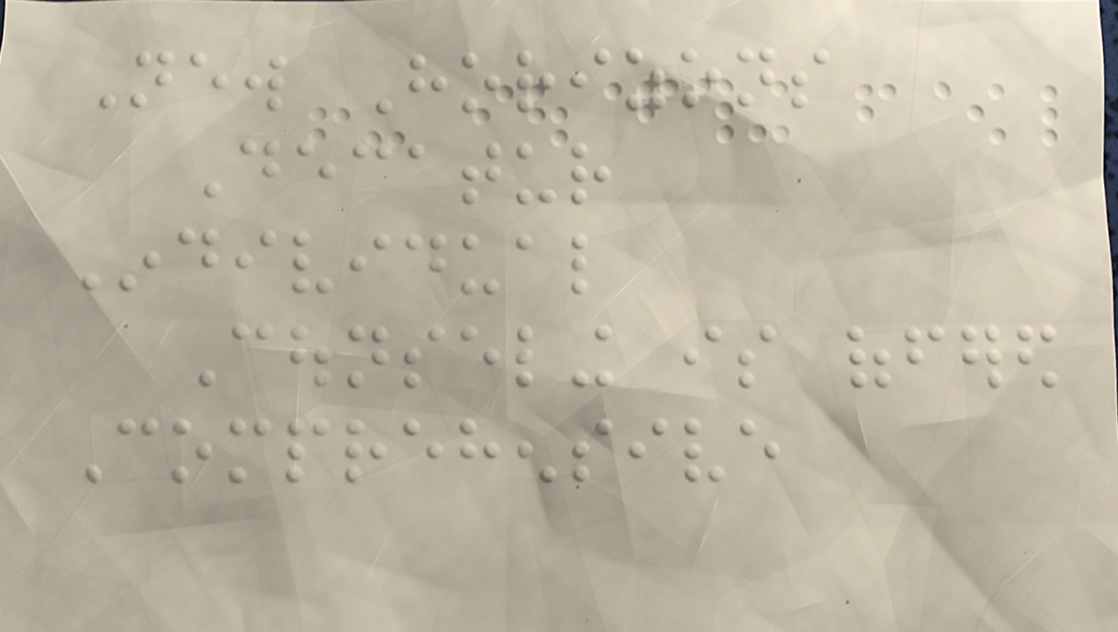New Horizons
Decatur
Individual
Counseling is offered
Comprehensive
